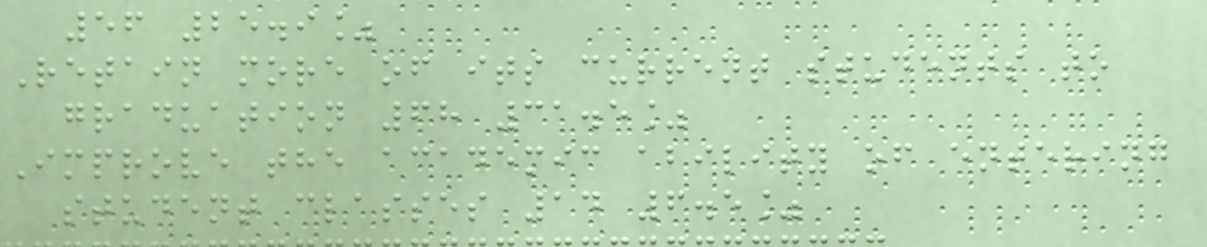56 25.9%
Retain more of its current students to
graduation 68 31.5%
Improve the academic ability of entering
student classes 14 6.5%
